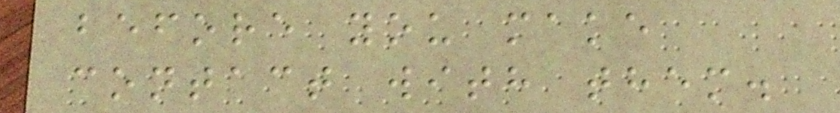before you make
contact with them.
